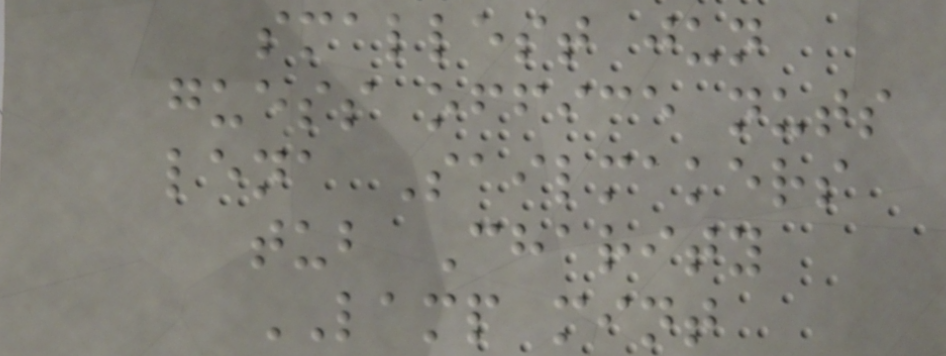smallest jun
guess office nuts
lena Sailmakers
tub Charity
LAMP mint
